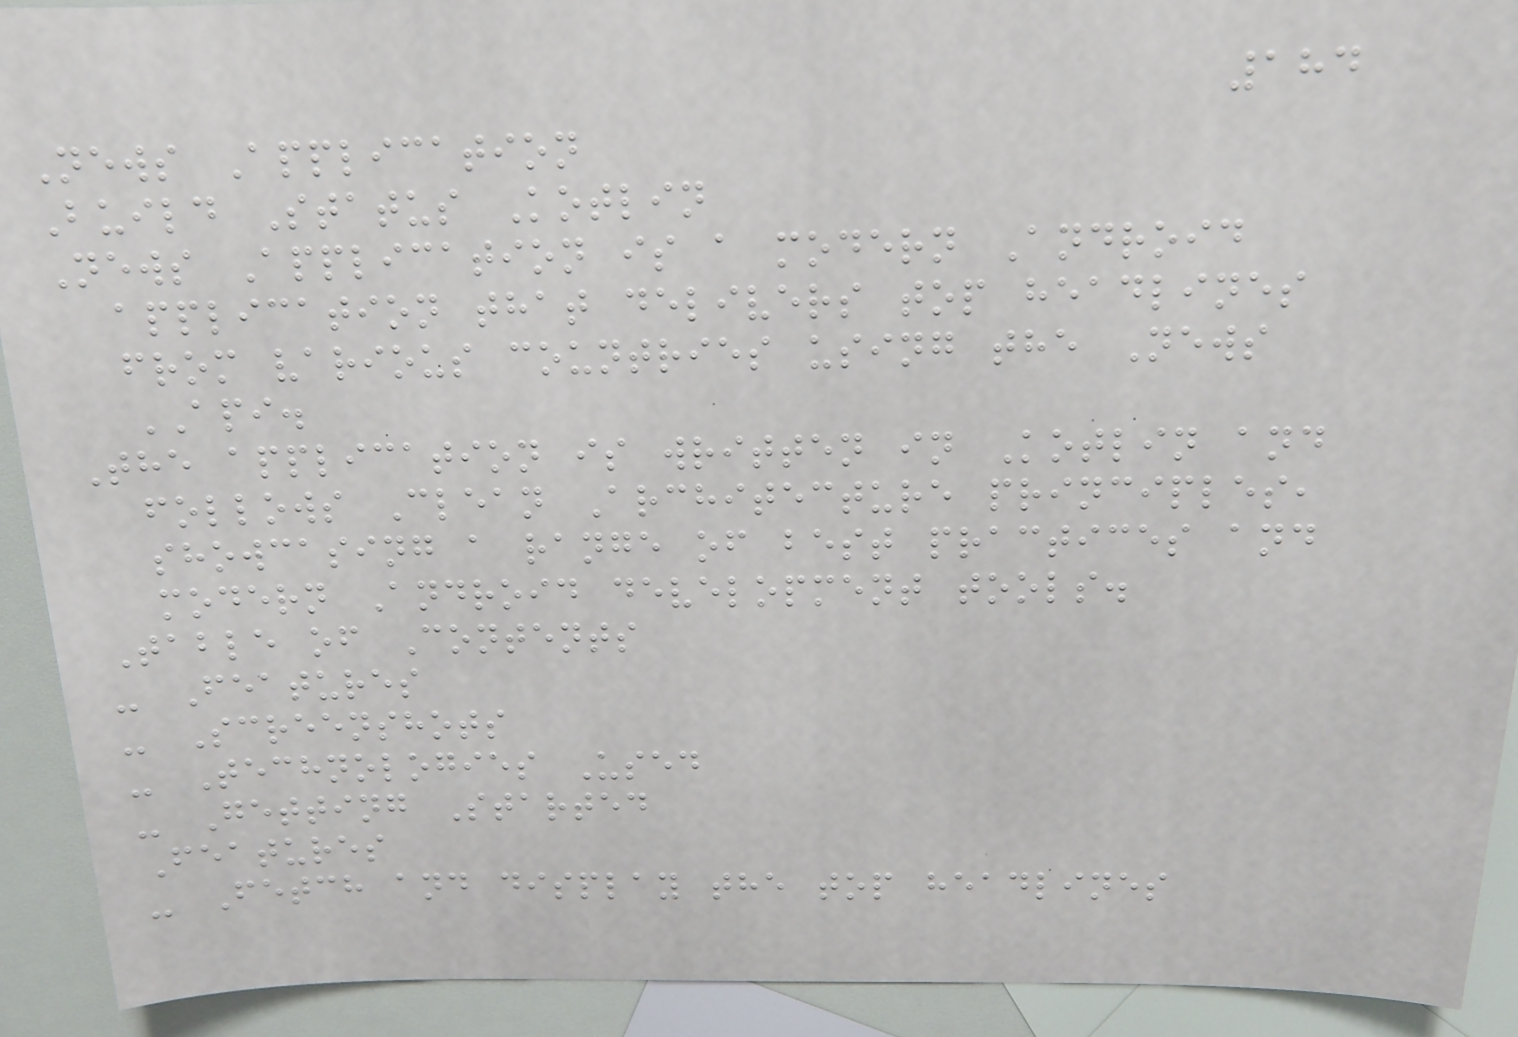184
News Application
Build Status Kotlin
News Application is a modern Android
application that delivers top headlines
from various countries using the News
API.
The application is written in Kotlin and
follows Clean Architecture principles,
showcasing a range of best practices and
modern Android development tools.
Table of Contents
- Features
- Screenshots
- Technologies Used
- Getting Started
Features
- Fetch and display the top headlines
